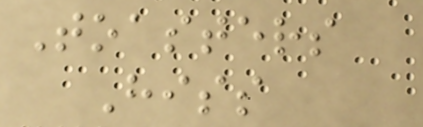Toasters
Hiss
